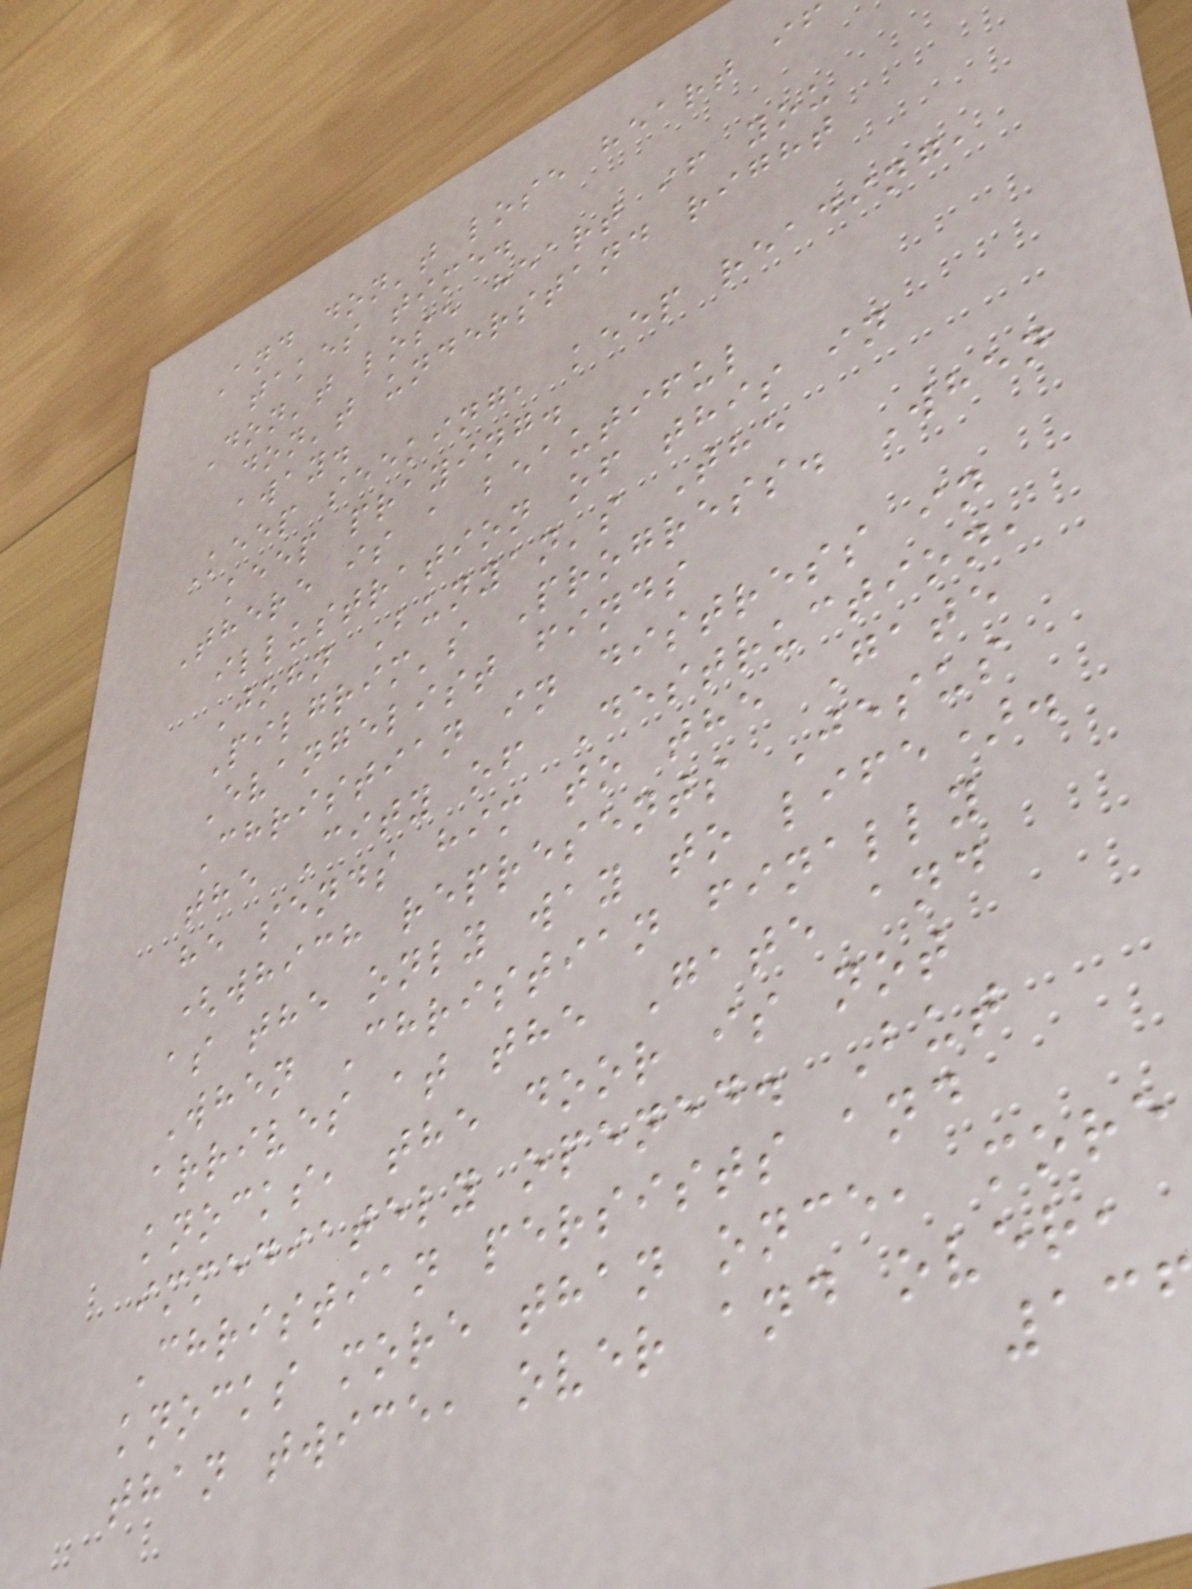And don't lose heart if
takes time.
Don't lose heart if you
don't understand right
away.
Keep seeking, keep reading,
keep praying.
There is a beautiful
illustration of this in
John Bunyan's The
Pilgrim's Progress. When
Evangelist finds
Christian in distress in
the City of Destruction,
he sends him to the Gate
(which represents Jesus
as the only way to life).
When Christian finally
arrives at the Gate and
knocks, the door is not
immediately opened. But
Christian persists and
knocks more than once, more
than twice, over and over,
